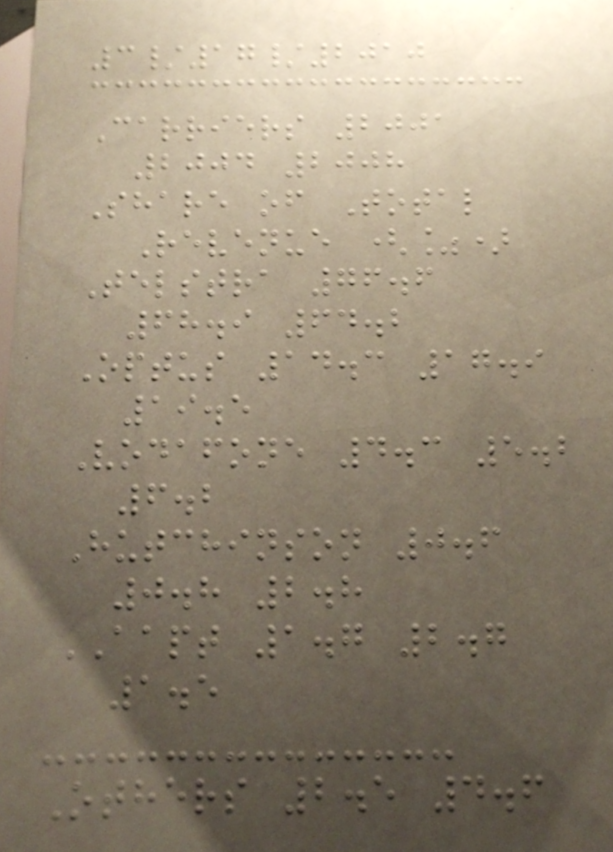3/17/2010
Carriers 2001
2004 2008
Share of Total
Revenue (%)
Telstra 76.6
68.9 64.2
Optus 14.3 17.9
19.5
Vodafone 4.3 5.2
6.2
Hutchinson 0.6
0.8 2.8
AAPT 1.7 2.7
1.5
Others 2.5 4.6
